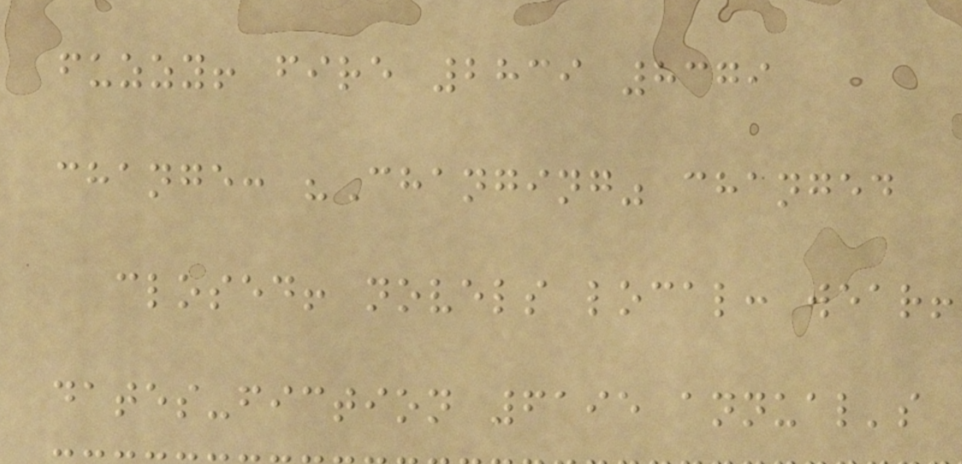fuzzy! fire 2839 8379
change: "Changing" changed
closed! novels local: wear!
dates-fiction 6195 annual's
